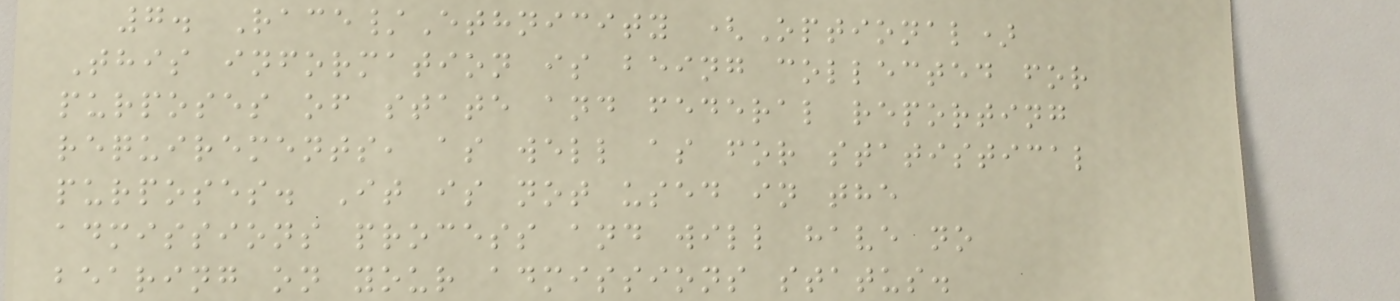7. Race/Ethnicity (Optional)
This information is being collected for
purposes of state and federal reporting
requirements, as well as for statistical
purposes. It is not used in the
admissions process and will have no
bearing on your admissions status.
